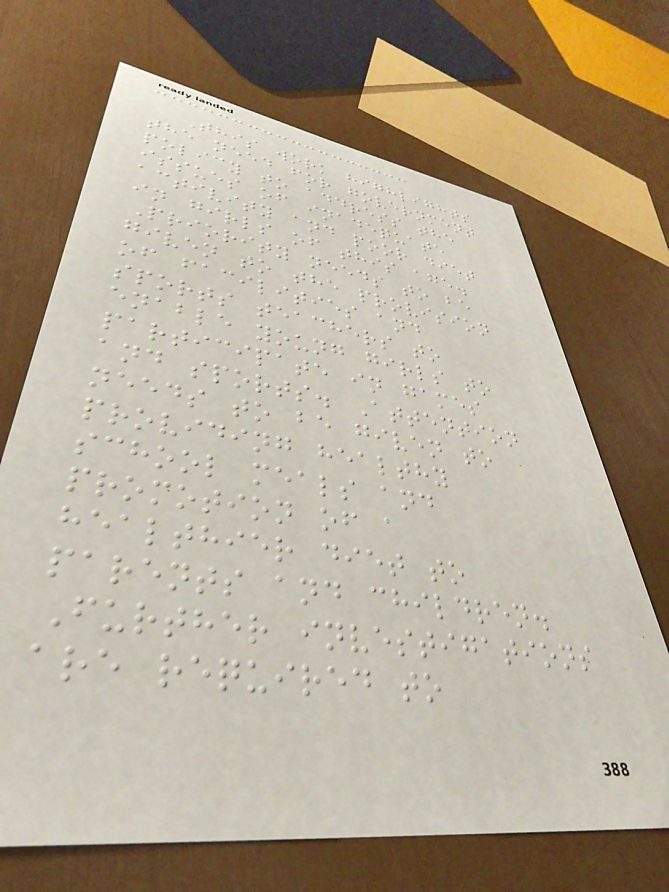This work highlights
the need for government
policy to address the
issues of inadequate
activity and poor diet
in girls of this age.
Priority needs to be
given to the provision
of facilities and
sports teachers to
enable young girls to
participate in games
and sports. Attention
needs to be given to
providing healthy
school meals and
promotion of a
healthier diet to
parents and children.
Further investigations
are required to
